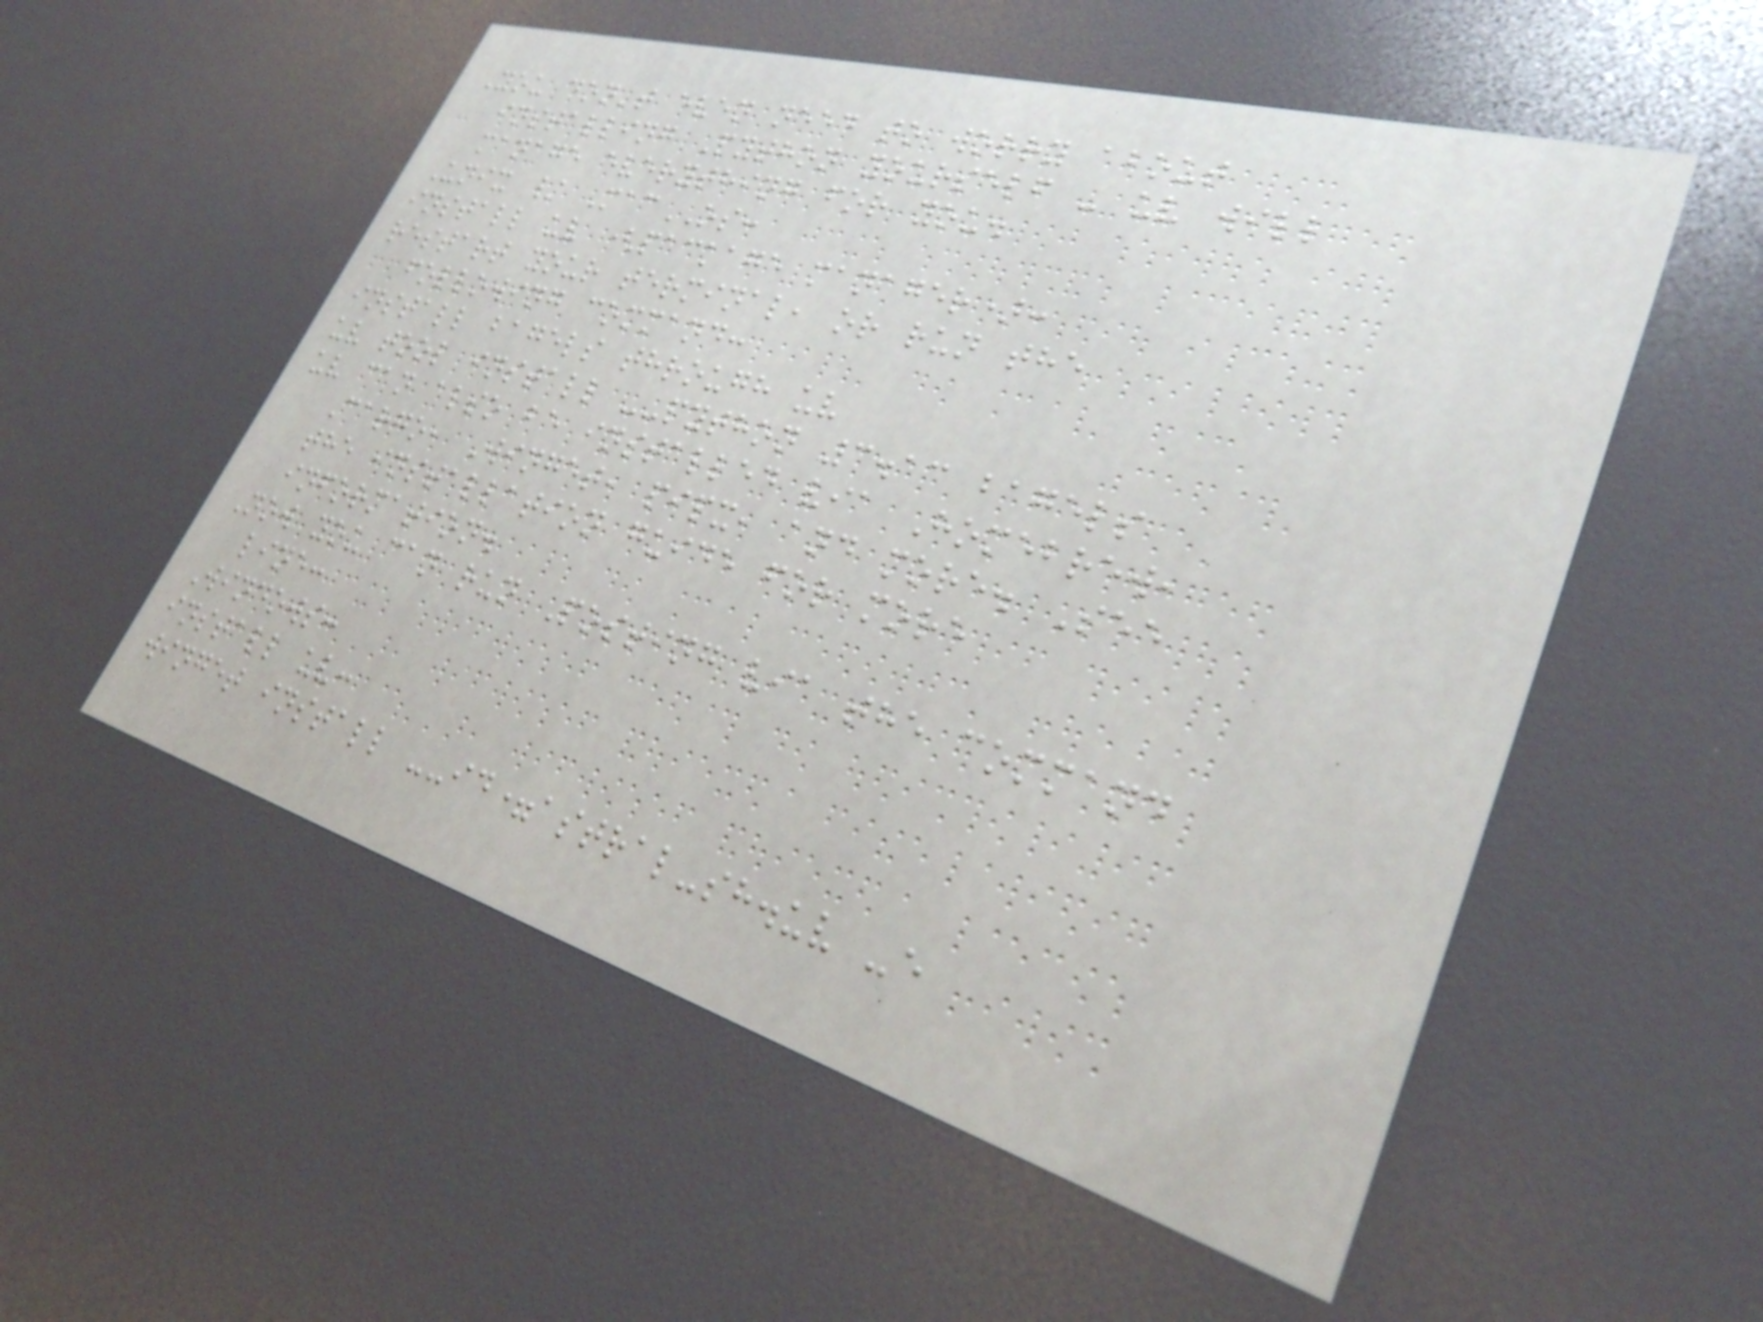You don't even need to worry about
installing Python yourself - uv will
manage everything for you.
Unix / MacOS:
install uv (package manager):
restart your terminal, or run the
following command:
install bagels through uv
uv tool install --python 3.13 bagels
uv can also be installed via Homebrew,
Cargo, Winget, pipx, and more. See
the installation guide for more
information.
Now you can run Posting via the command
line:
Windows:
install uv:
winget install --id=astral-sh.uv -e
